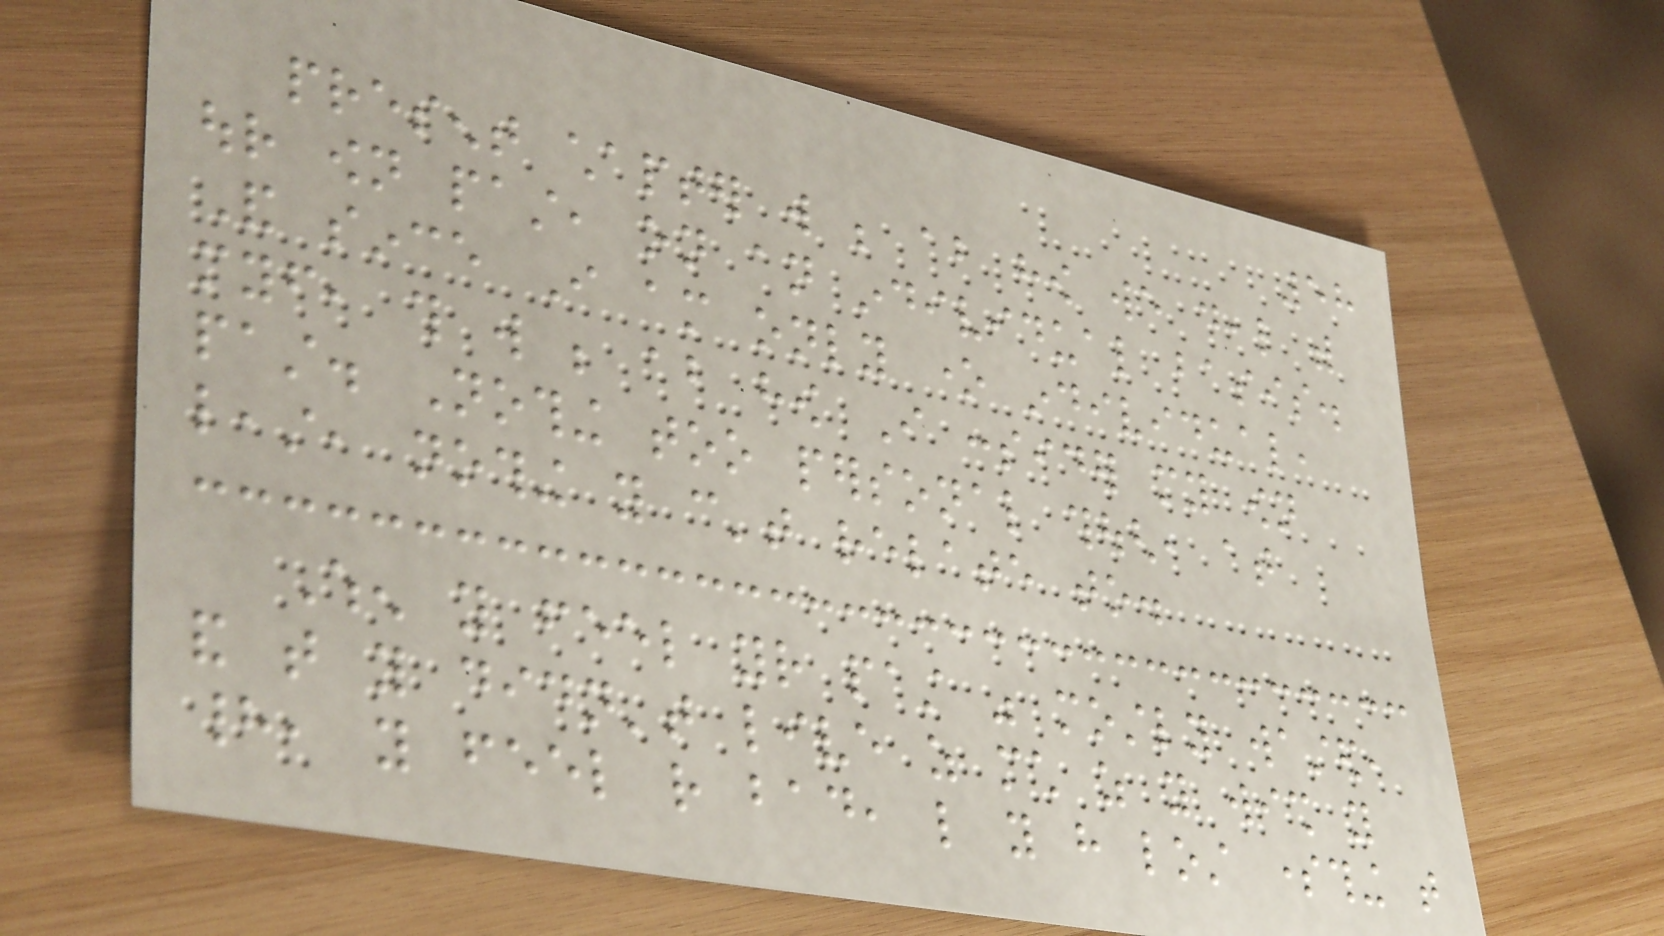58
present chapter will be about how we deal with
our own past, on an individual basis.
And since I am only one individual,
myself, this will be about how I consider my own
past. Nothing too personal though, at
least, nothing you can't relate to.
When you feel your past was mostly wasted,
and that you didn't live as much as you wish you
had, you feel rather bad, like you have lost something that
